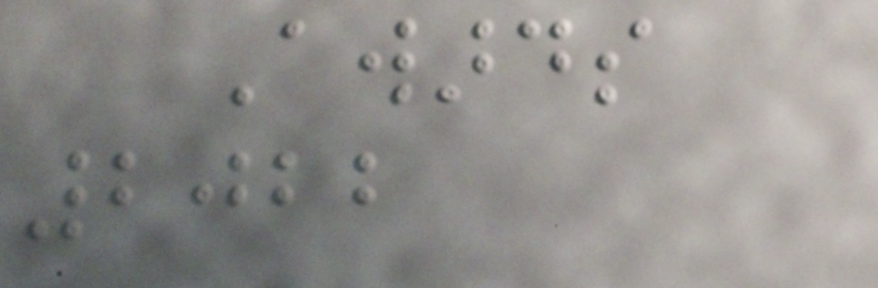Awards
2022
